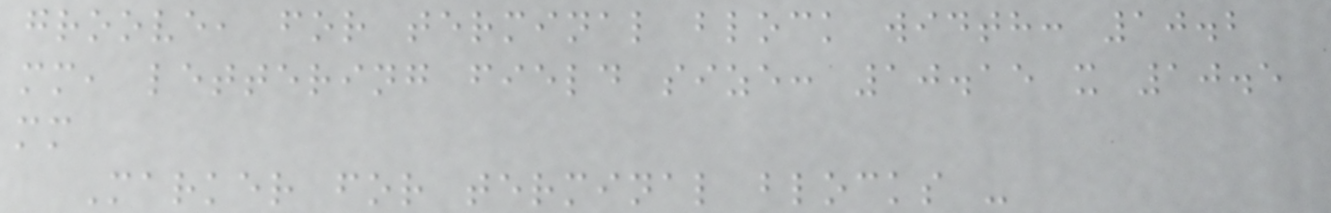groove, for terminal block width: 10.2
mm, lettering field size: 10.15 x 10.5
mm
Marker for terminal blocks -
